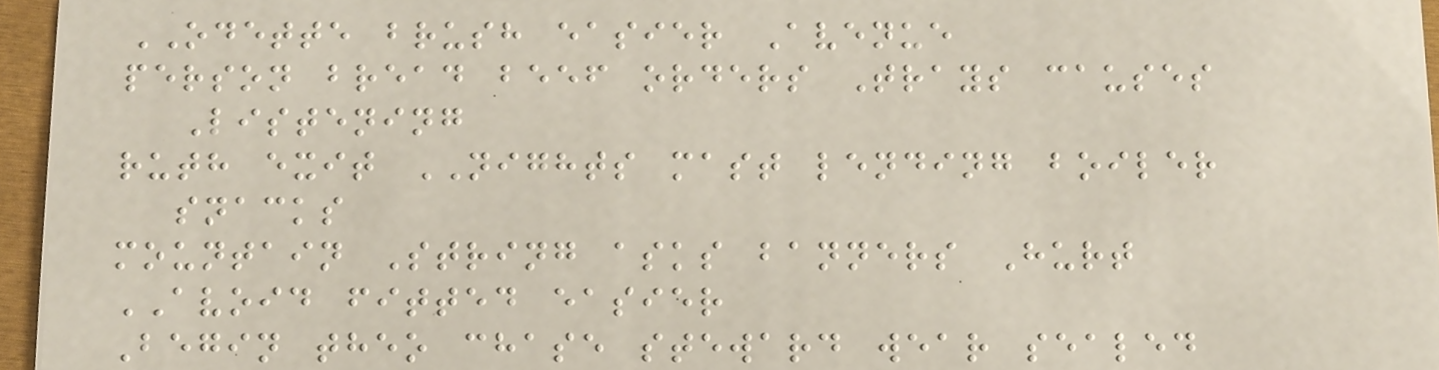ODETTE brush easier Avenue
person bread beef orders Trays causes
Listening
ruth exit NIGHTS mast lending boiler
snacks
mountain String asks banners Hurt
AVOID fitted easier
Begin theo chase steward wear sealed
